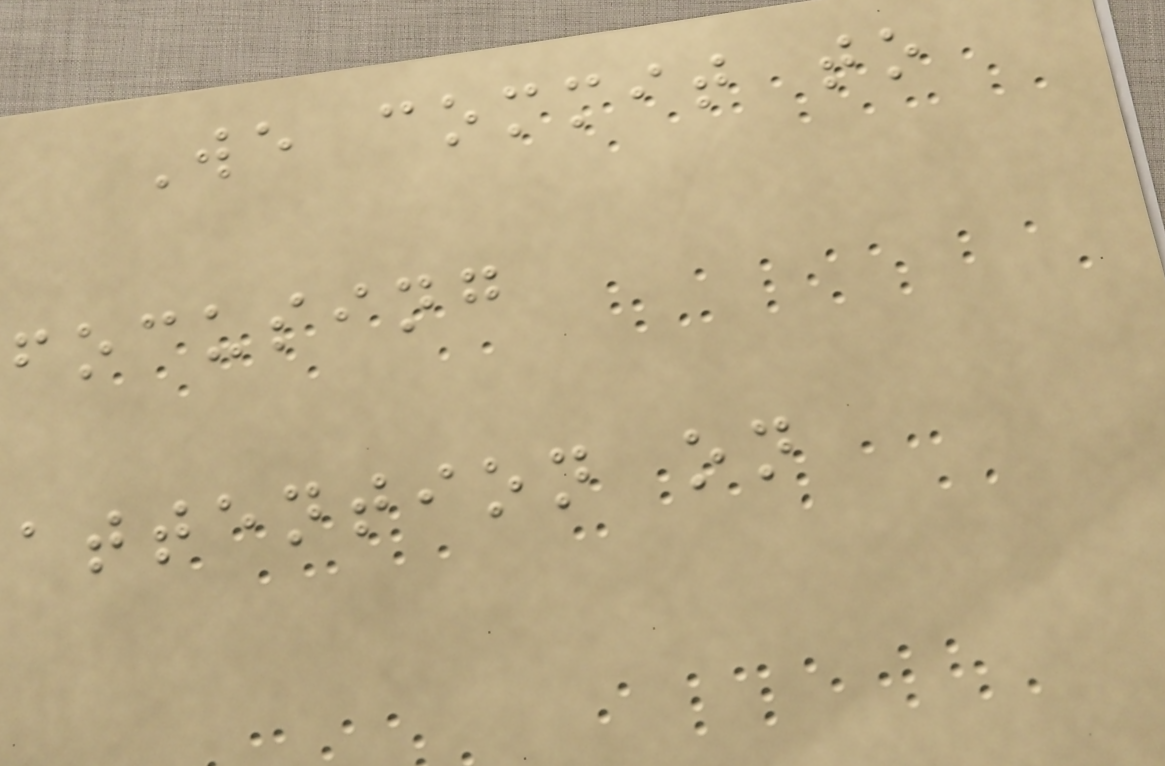We commit to
focusing
attention on
